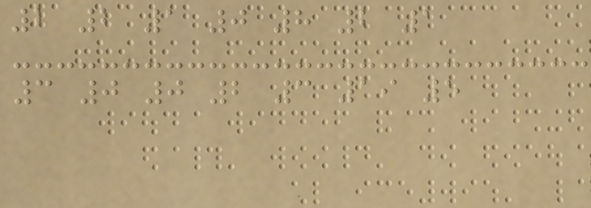2 2 1 0 8 2 1
3 0 0 2 3 19 5
